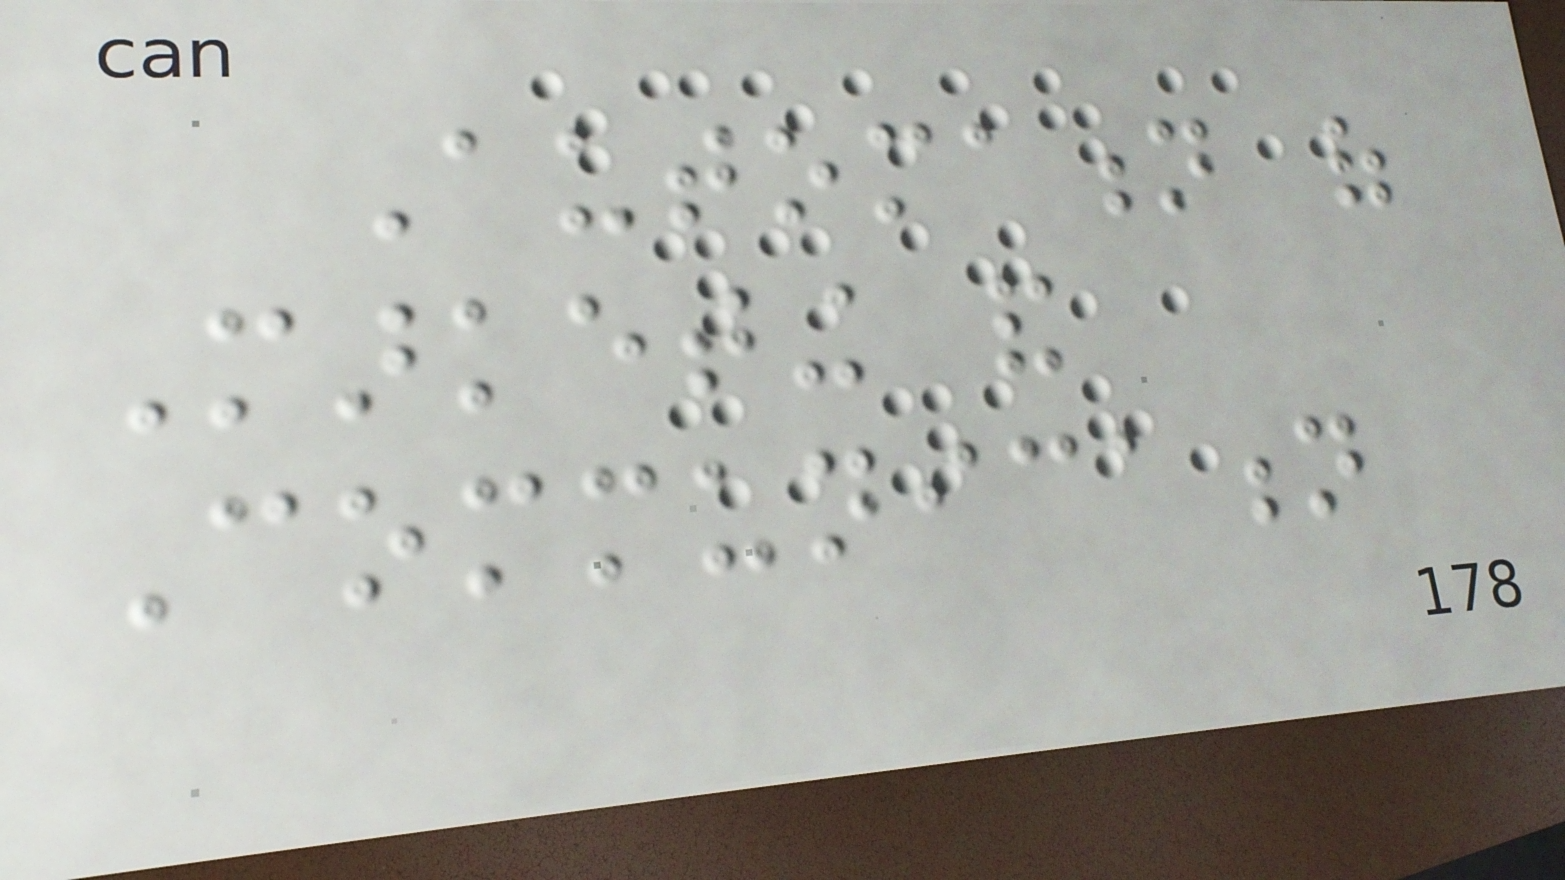Automation of
Marketing and
Communication
